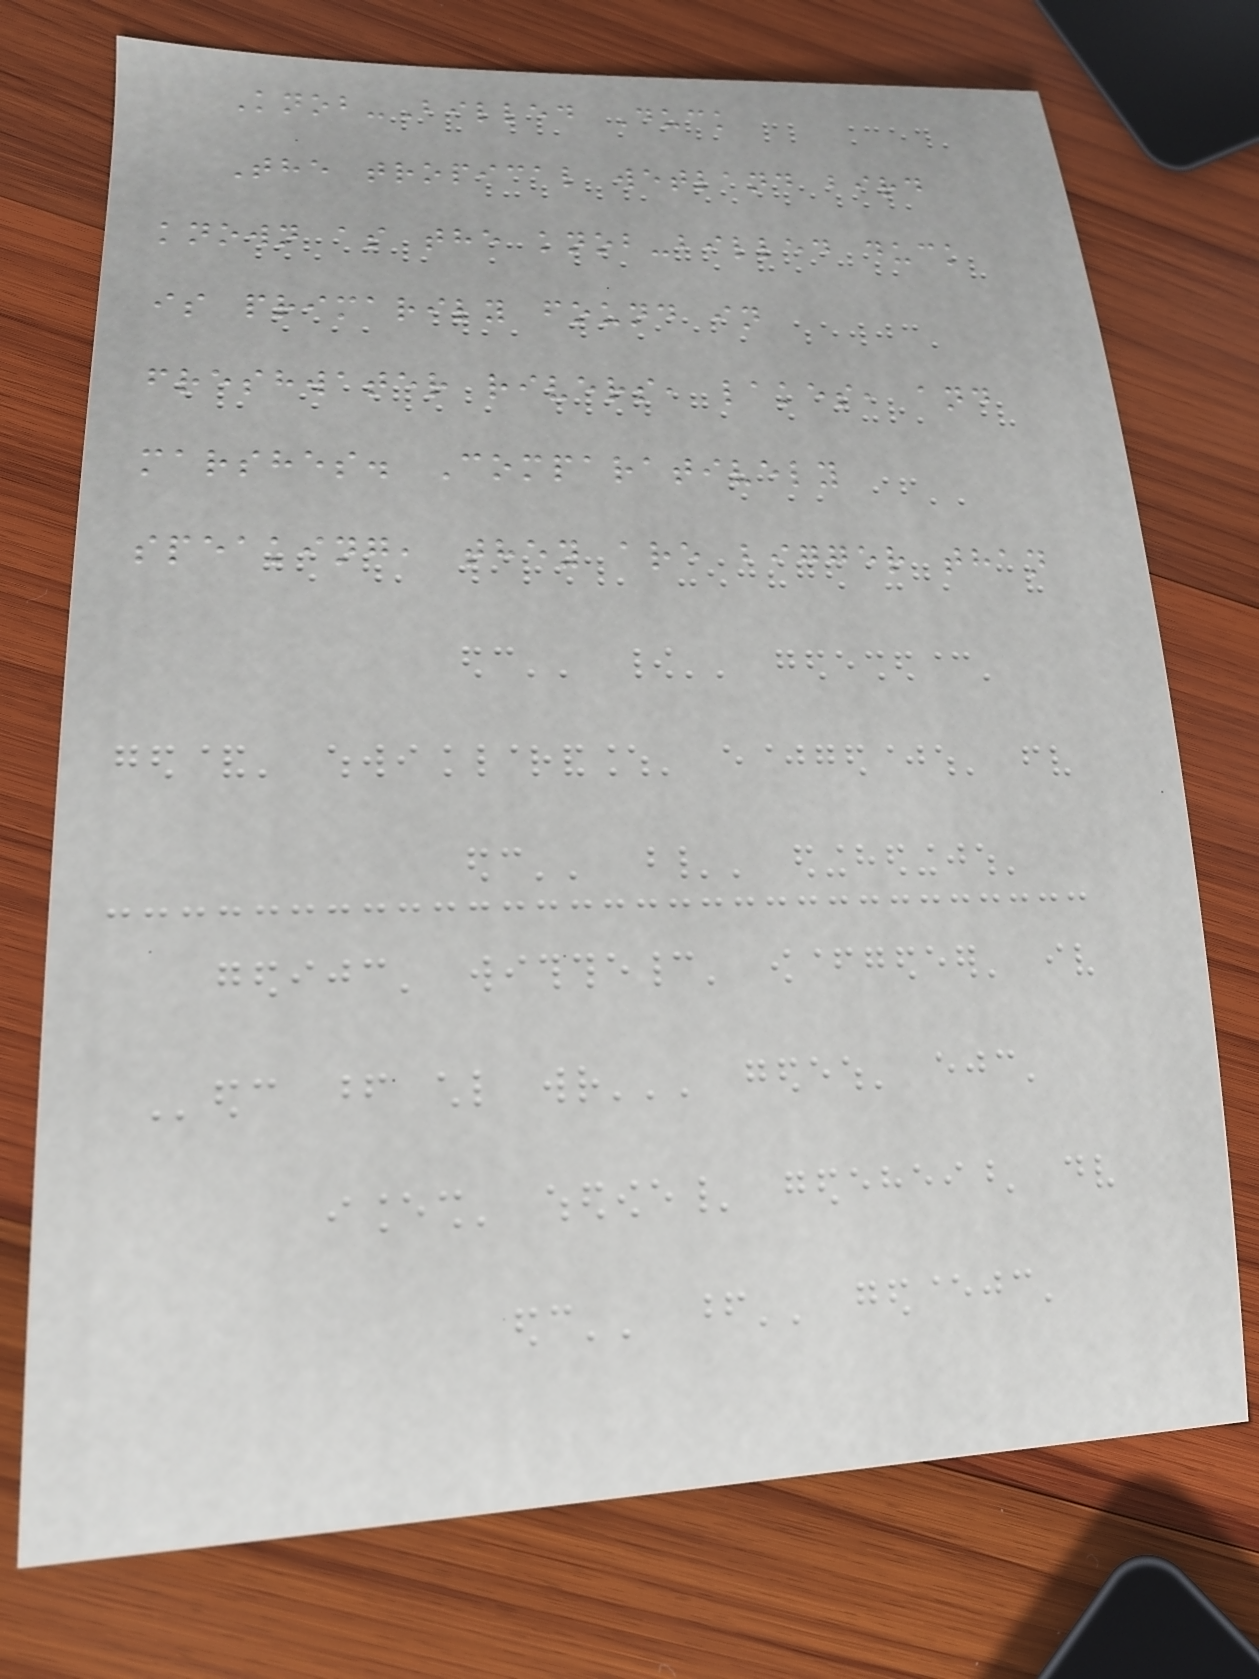Knob-Billed Duck
The tropical wetland bird
known as the knob-billed duck
is primarily found in
freshwater rivers, lakes, and
marshes. Comparatively
speaking, they are bigger than
